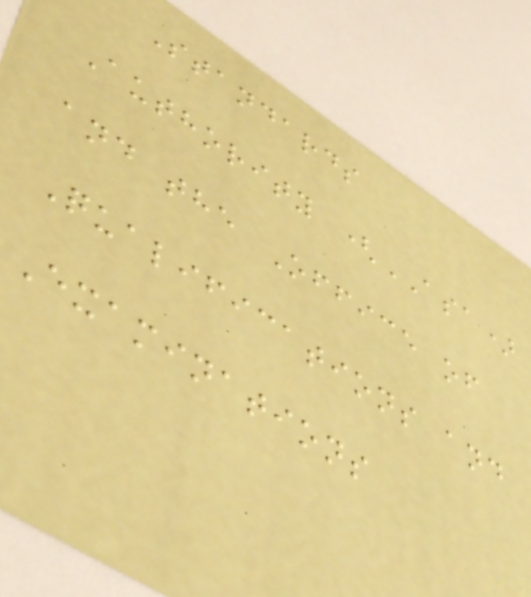Standards
Authority (ASA)
and the Office of
Qualifications and
Examinations
